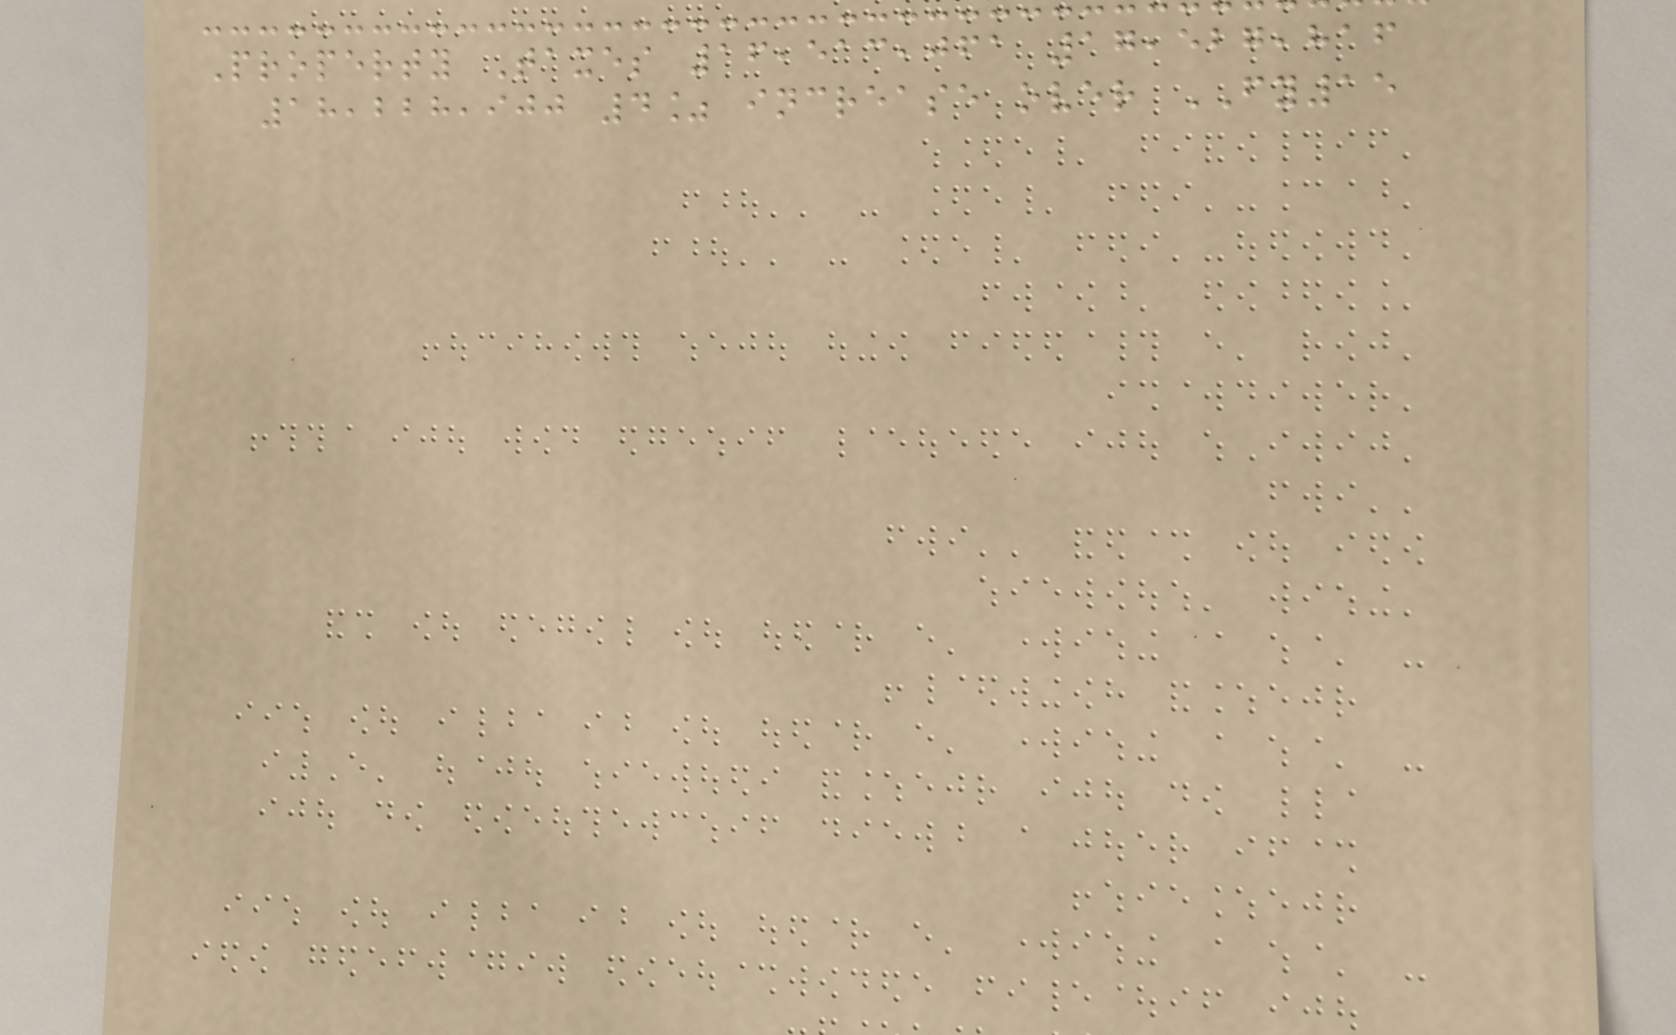Property Taxes 16,513,061 17,527,816
18,228,900 4% increase over FY15
